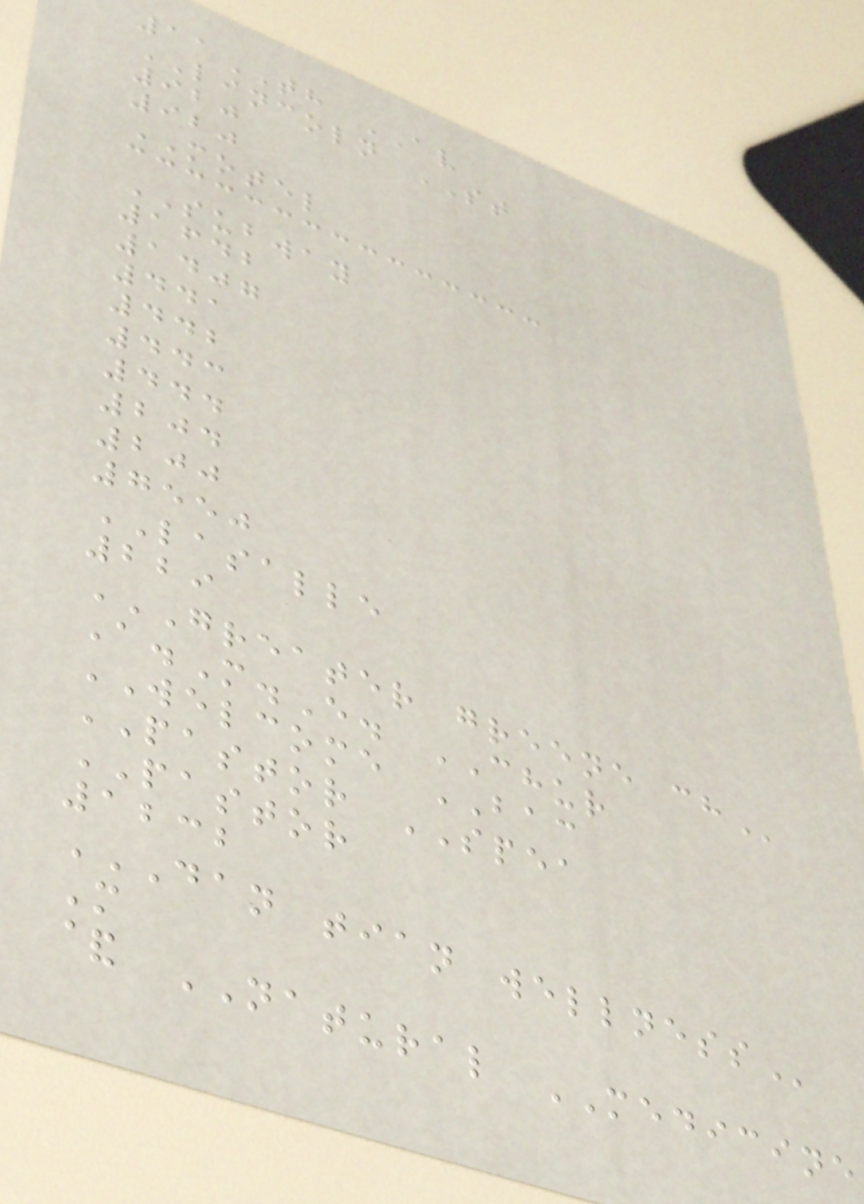11TH AV
LINCOLN ST
920
920
MOTEL
SUBWAY
1642
1407
441
442
443
444
204
200
7550
LASALLE
229
GREATER GREENE CH
A.M.E. CHUR
WELCOME BAC
PASTOR SPEA
PASTOR
1232
DAN TIAN WELLNESS
M
& NATURAL MEDICINE
